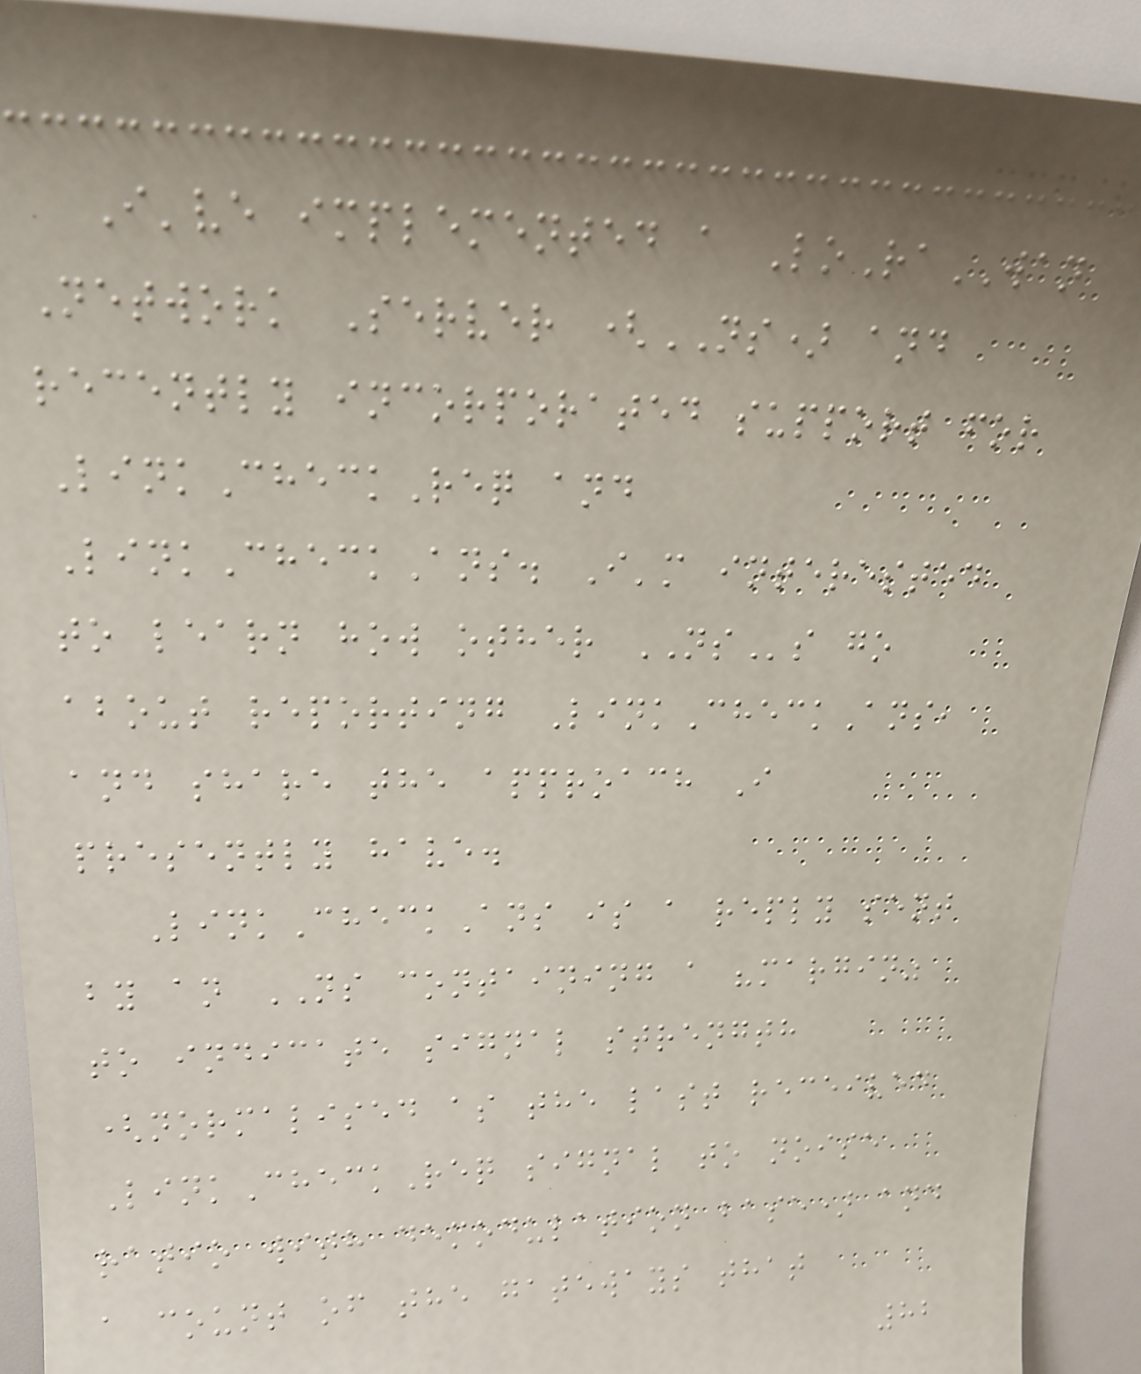I've implemented a LoRaWAN
Network Server (NS) and
recently incorporated support for
LinkCheckReq and
LinkCheckAns. I'm interested
to learn how other NSs go
about reporting LinkCheckAns,
and share the approach I
presently have.
LinkCheckAns is a reply sent
by an NS containing a "margin"
to indicate signal strength
(normalised as the last received
LinkCheckReq signal to noise
ratio with demodulation base) and
a count of the gateways that
82
